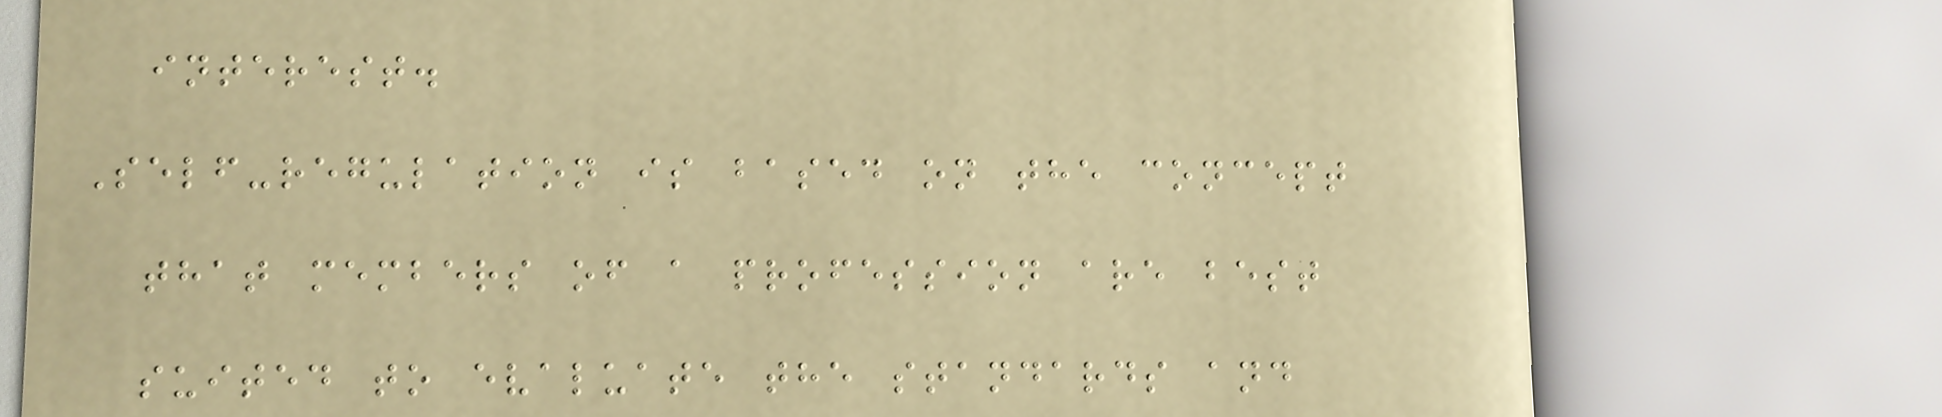interest.
Self-regulation is based on the concept
that members of a profession are best
suited to evaluate the standards and
